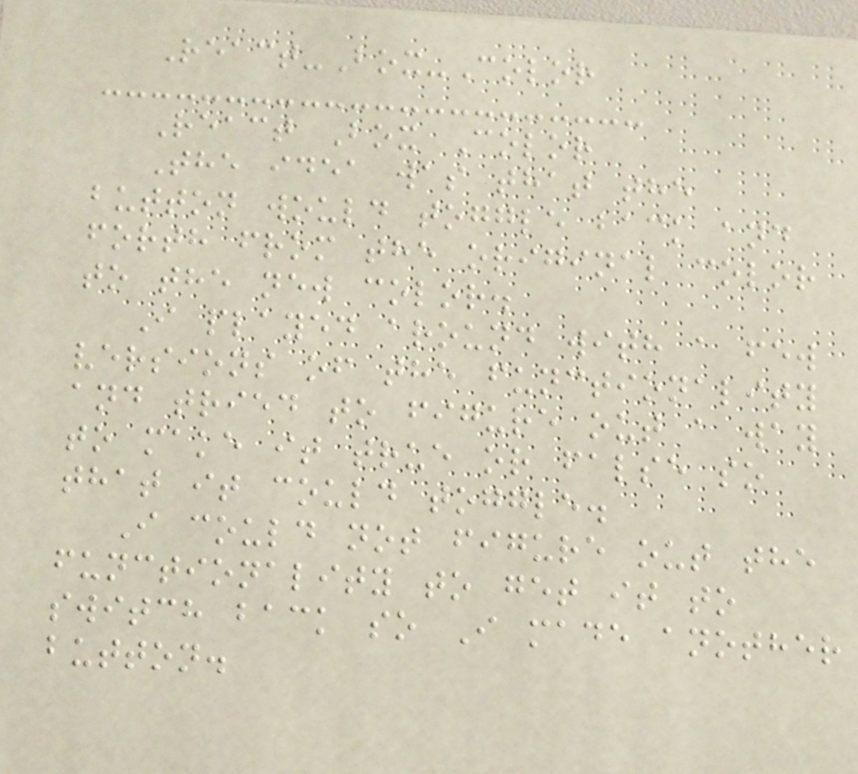React-Box-Color
React Box Color
The idea was that the
button would toggle back and
forth from the original color
to the new color.
I played around with a few
versions of the functionality
and tried to figure out a way
to make it true or false so
that it could toggle.
I could not figure out the
functionality to get it to
switch back so I made another
button.
